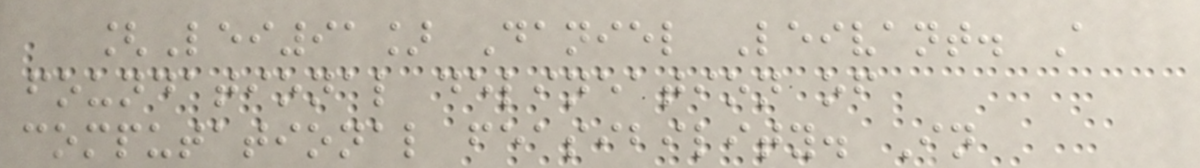[Lei91] Daniel Leivant. A
foundational delineation of
computational feasibility. In
